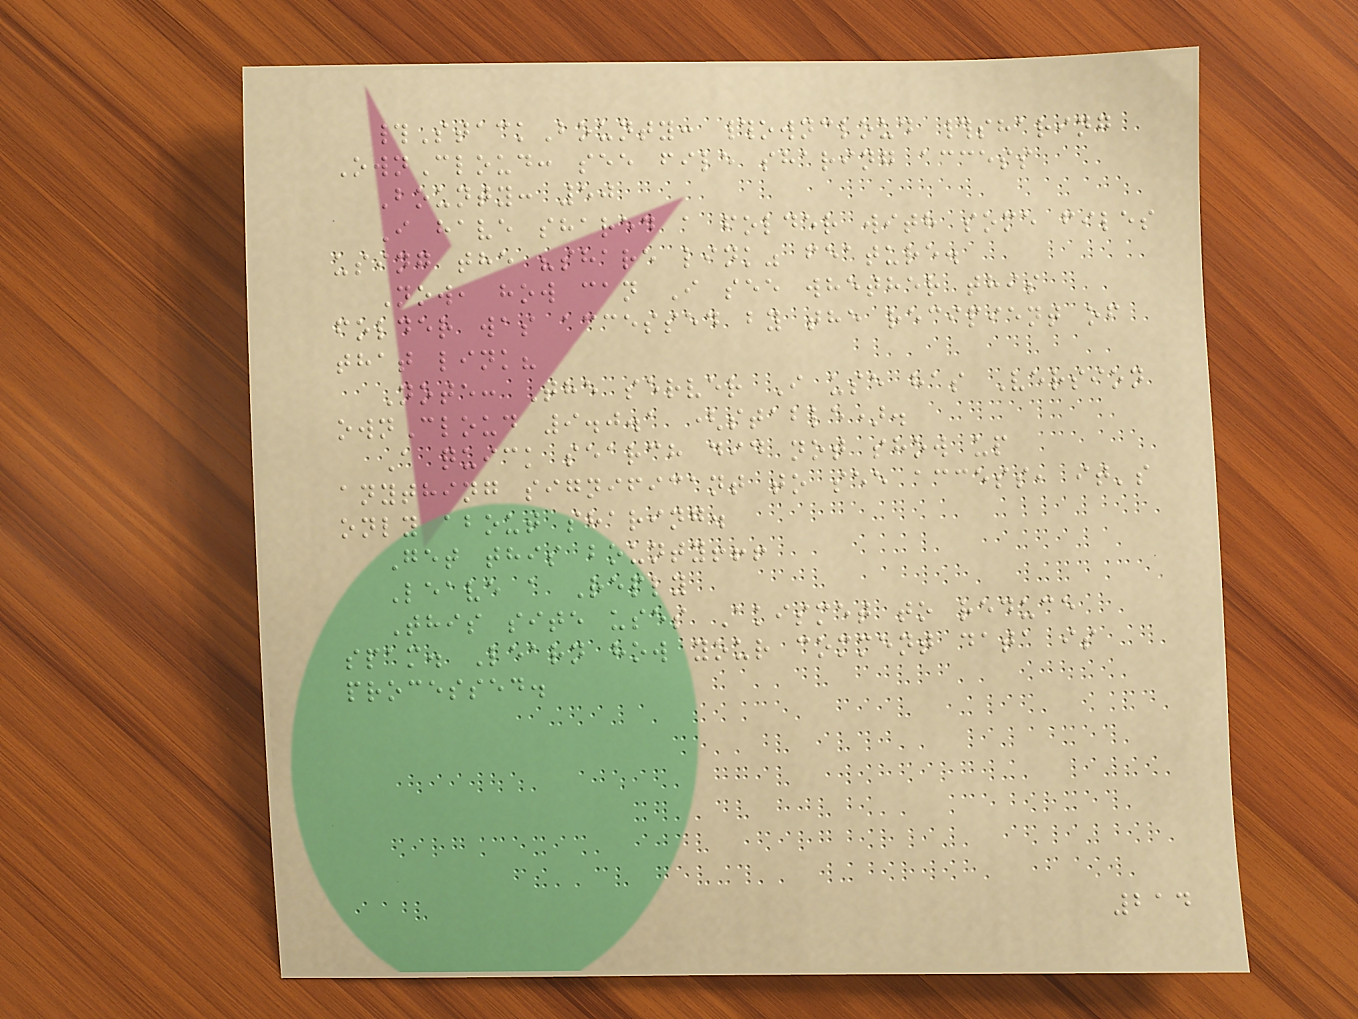#StackBounty: #owncloud #sharing
OwnCloud: see file sharing access
Bounty: 50
I have shared a folder with some files
using the "share link" feature.
Now, how can I see whether this
folder was accessed by the recipient of
that link?
Note: The server I use has Version
ownCloud 9.0.1 (stable).
A quick search did not show up
anything significant to see access, it's
only about sharing.
Get this bounty!!!
Leave a Reply
This site uses Akismet to reduce
spam. Learn how your comment data is
processed.
214
